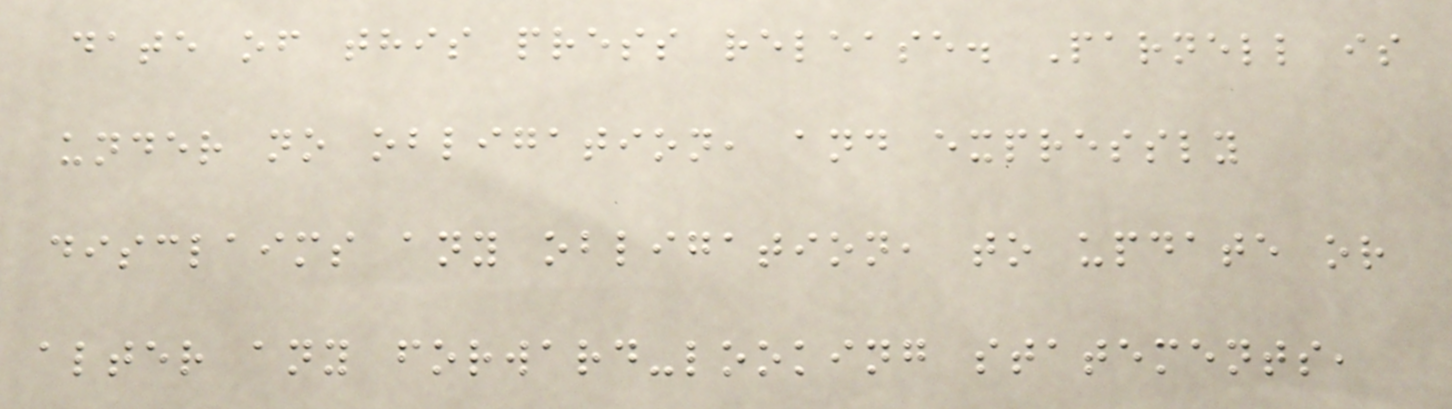date of this press release. Parnell is
under no obligation, and expressly
disclaims any obligation, to update or
alter any forward-looking statements,
